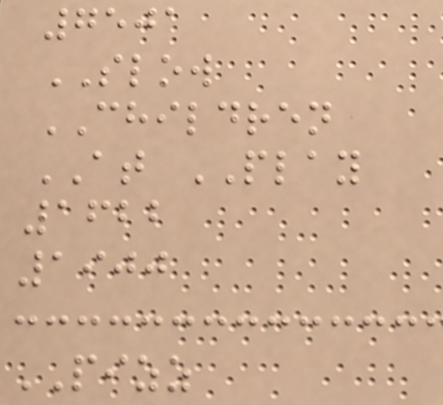7501
SLOW
CHILDREN
AT PLAY
1622
1900
PIZZ
